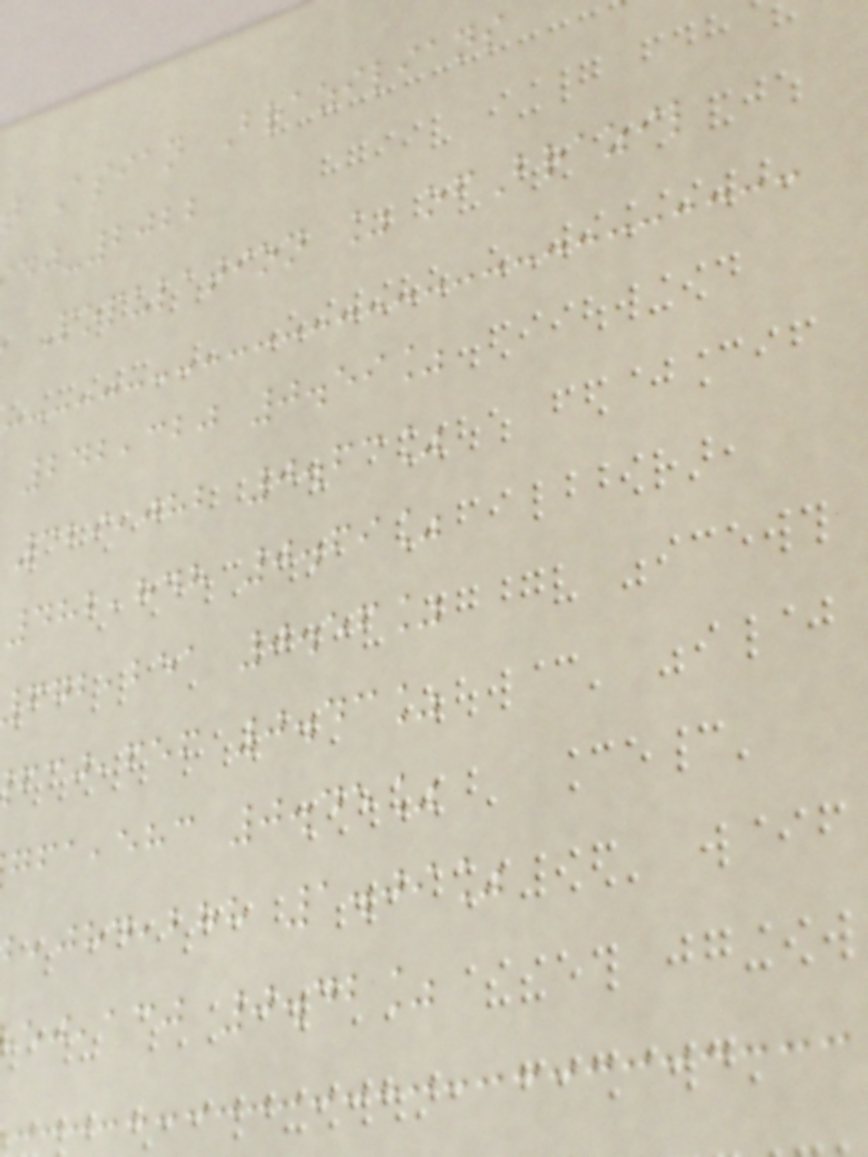t Asian Brazilians
-2022
Population % ofBrazil
242,320 0.59%
329,082 0.63%
482,848 0.69%
,bea 0.56%
,fef 0.43%
,ehc 0.45%
,bhh 1.09%
,acj 0.42%
